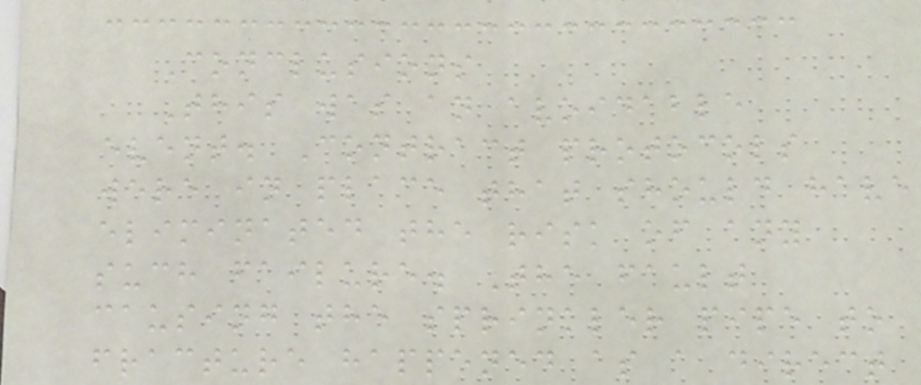Conclusions
This was an avoidable
event. Contract protocols
were in place that should have
eliminated the risk of any
such failure. The fault
causing the sprinkler pipe to
fracture happened as a direct
